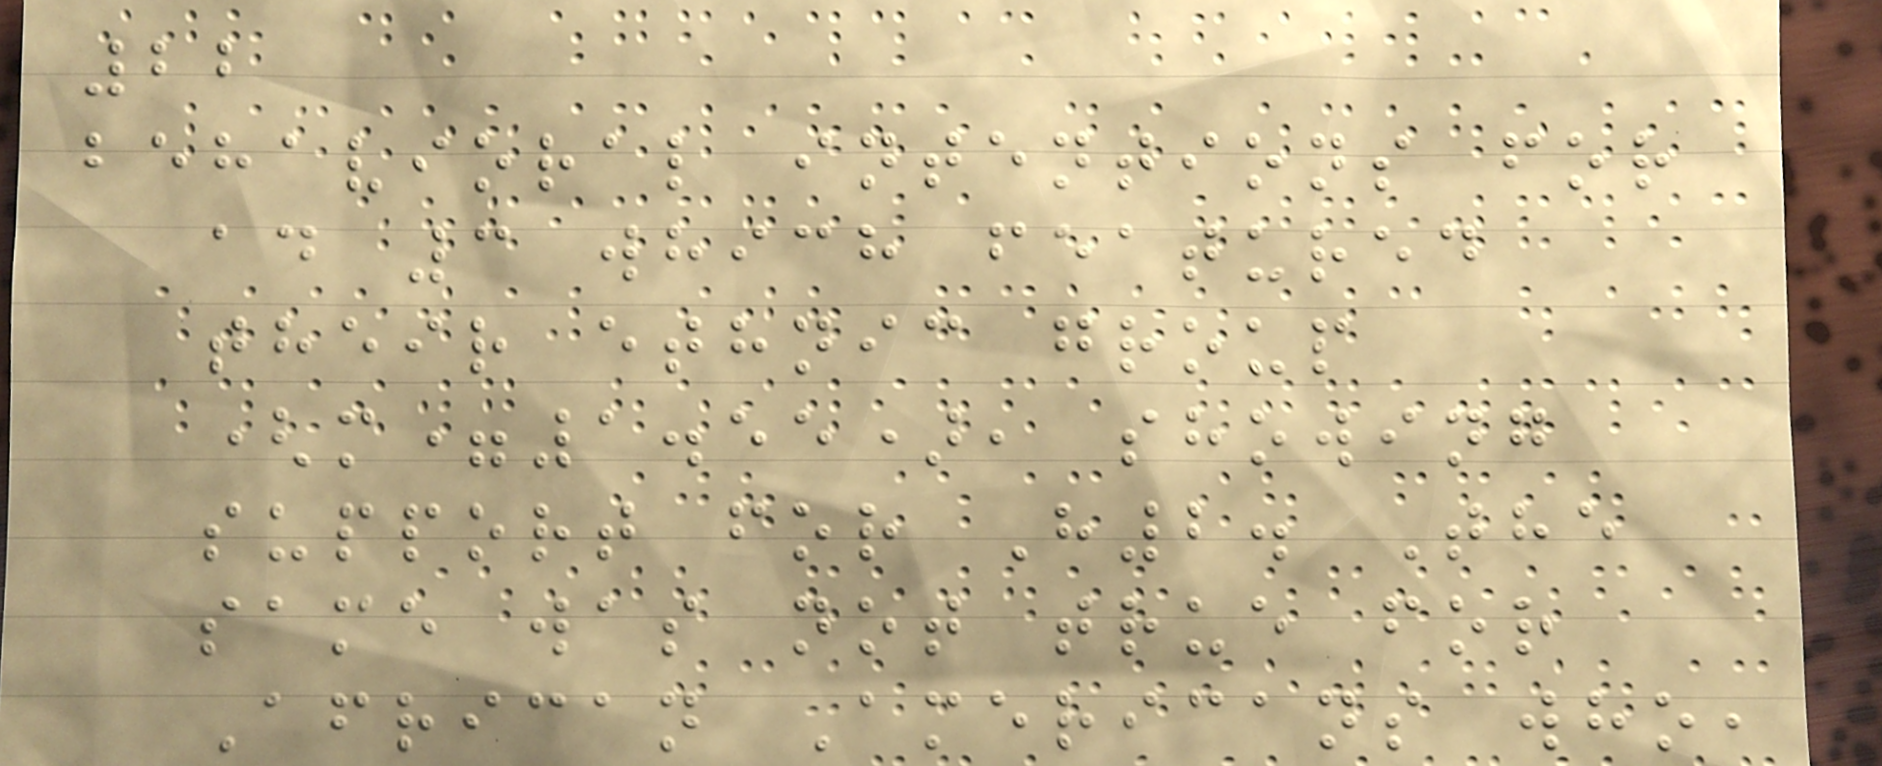22
behavioral intentions for
ad 3 which featured
their ethnic group
(m=1.55), showing
support for H2. The
same was not true for
African Americans who,
